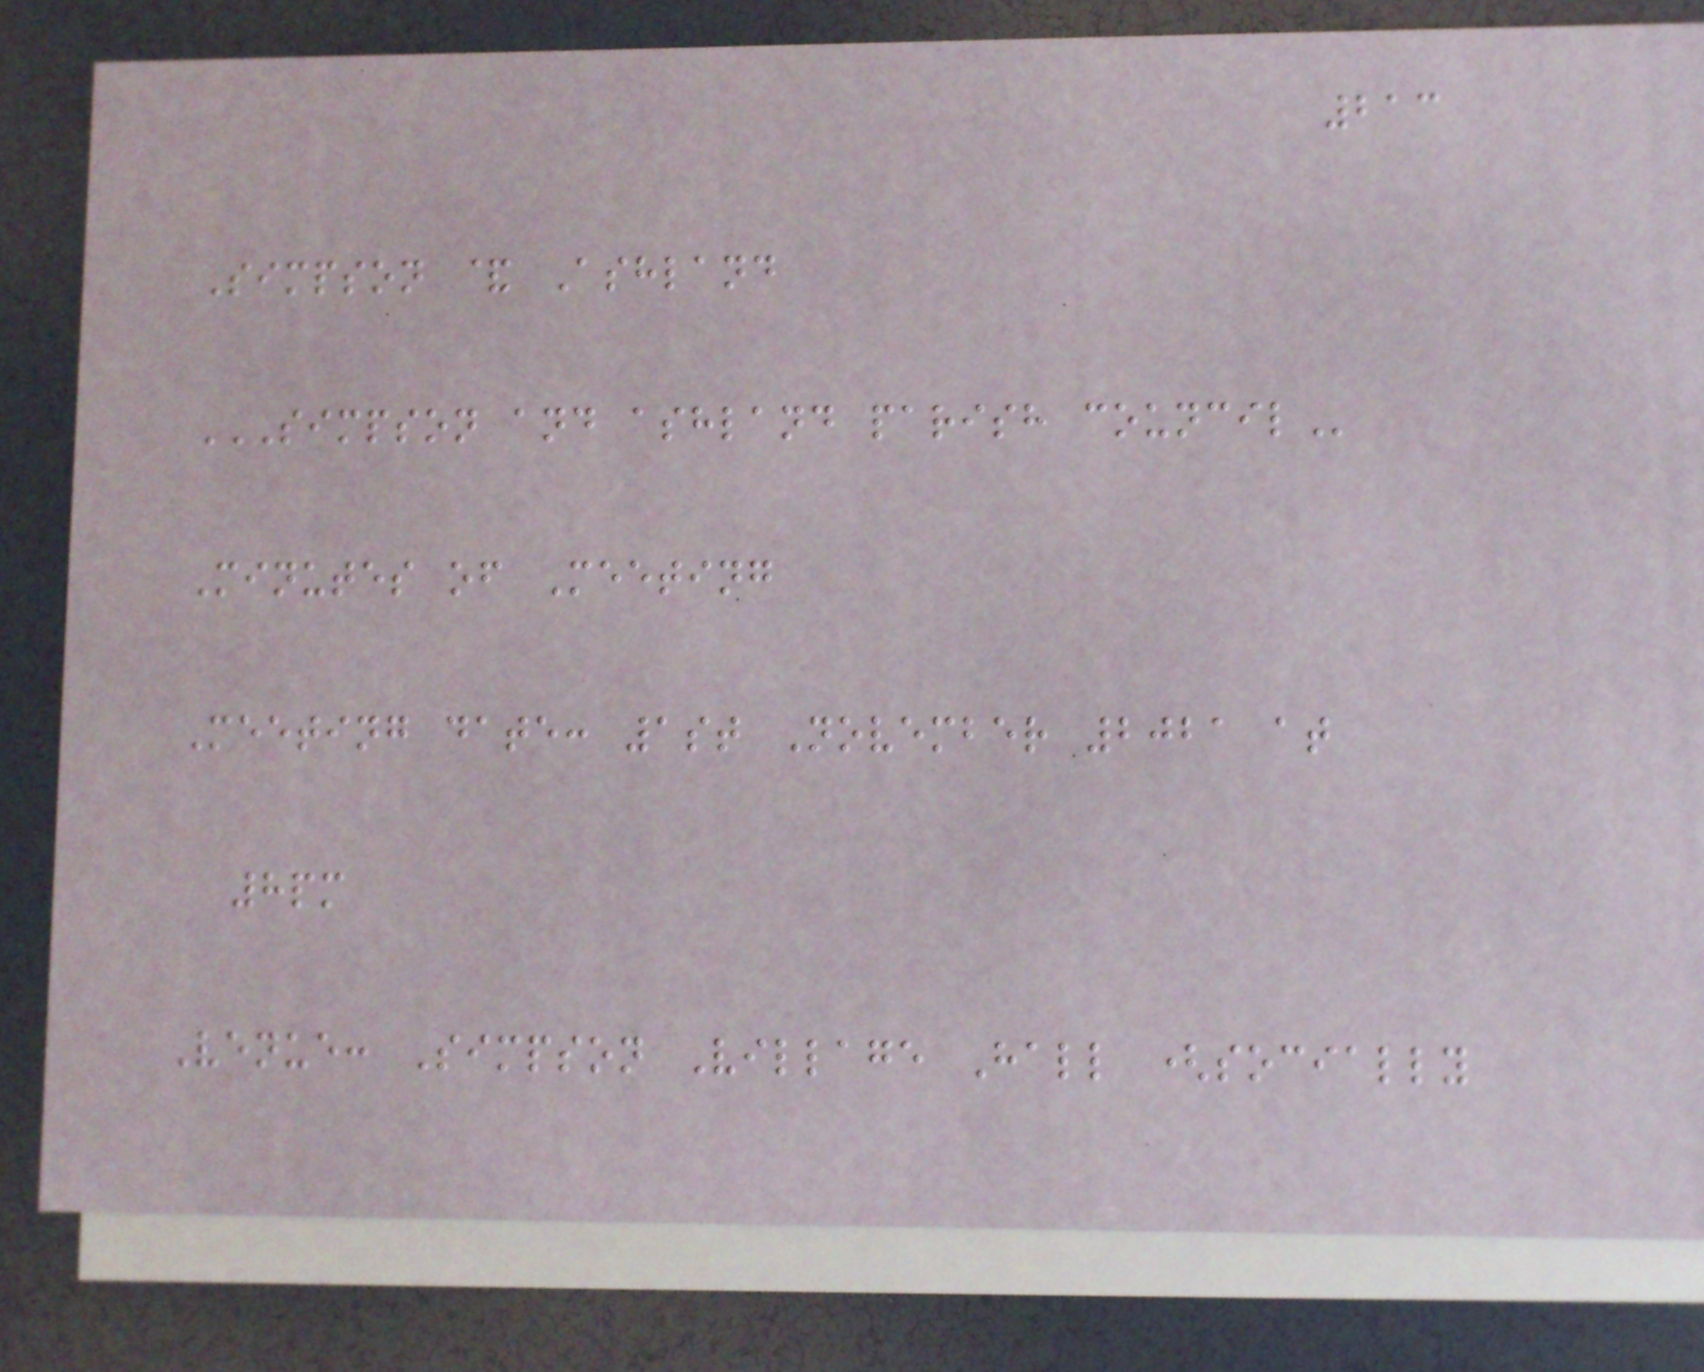213
Simpson & Ashland
SIMPSON AND ASHLAND PARISH COUNCIL
Minutes of Meeting
Meeting date: 1st November 2021 at
8pm
Venue: Simpson Village Hall (socially
